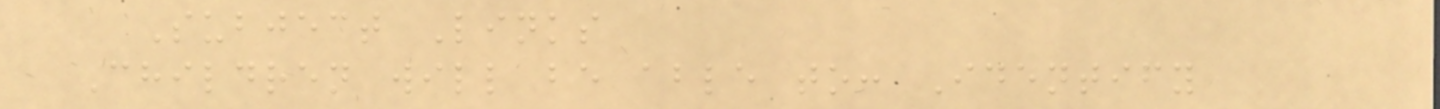Subject Links
Children will be able to: Identify
